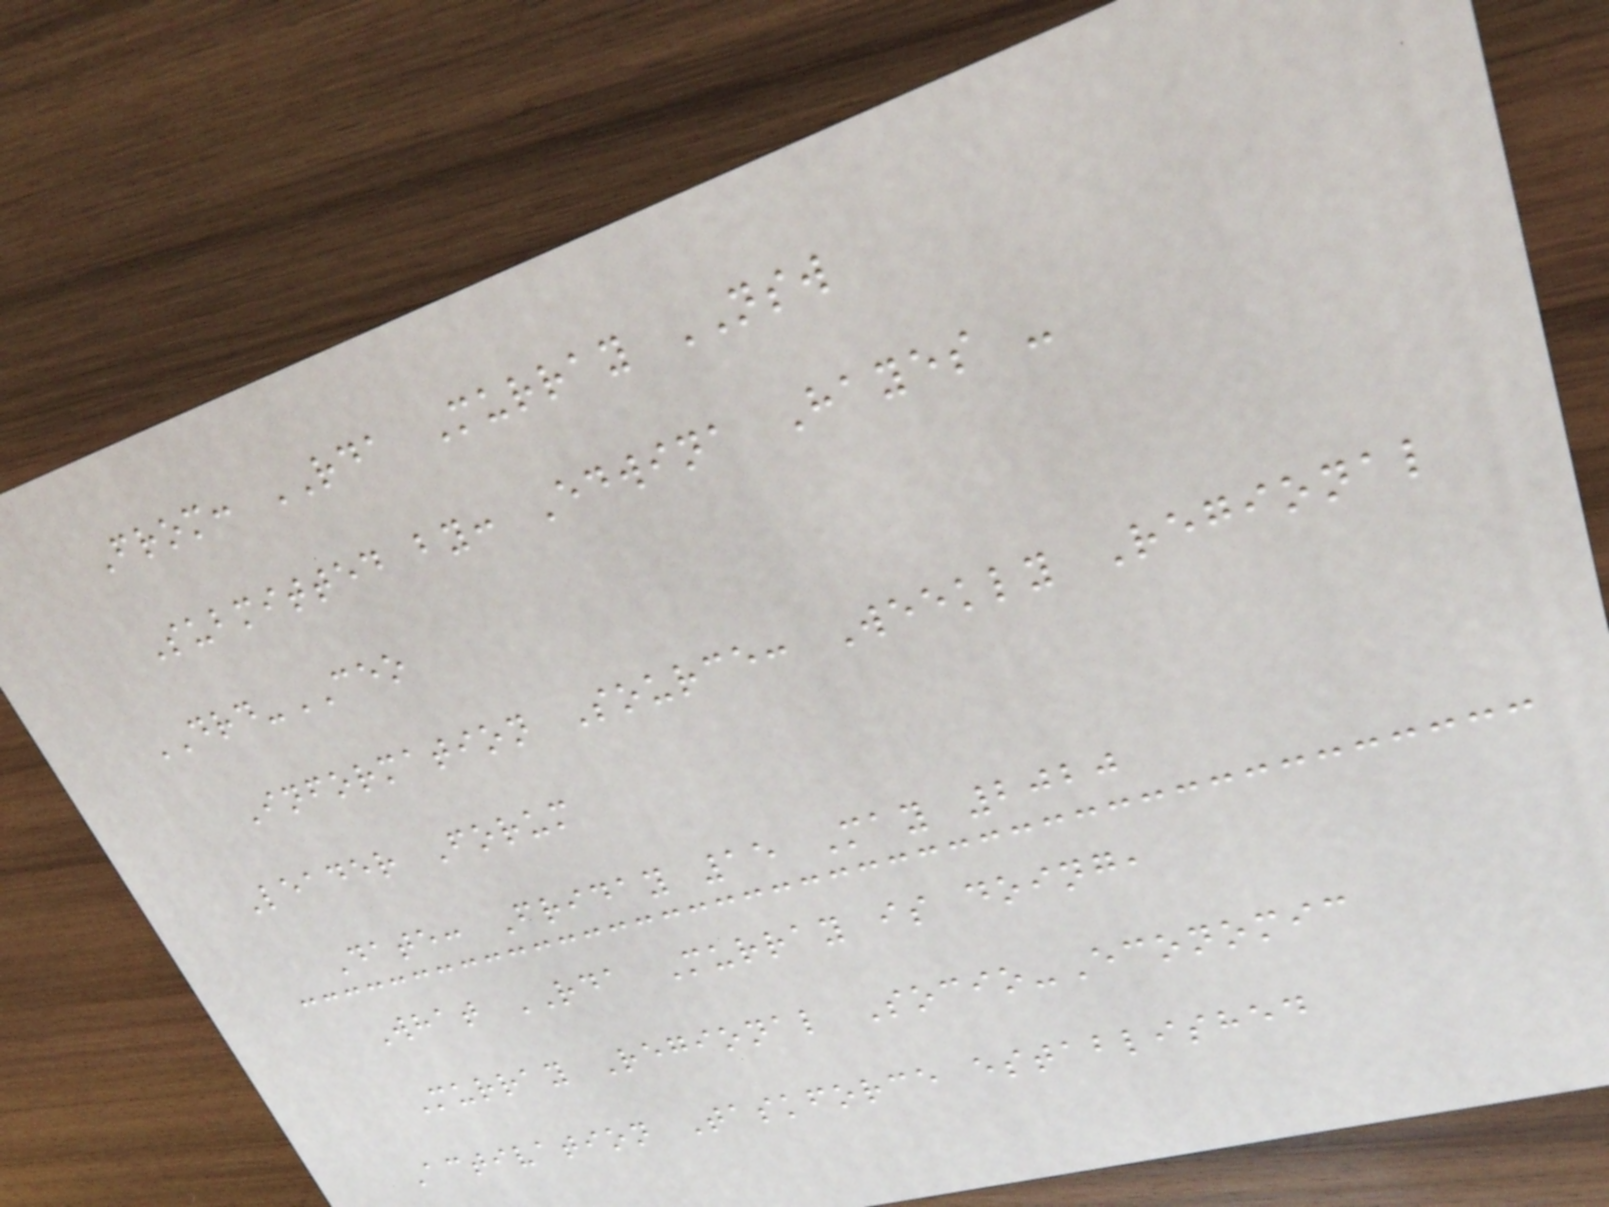From: RDA Murray NSW
Submitted by: Edwina Hayes -
DRD-CEO
Information Source: Weekly Regional
Leader Forum
Date: Friday 15 May 2020
What RDA Murray is doing,
Murray Regional Socio-Economic
Activation Taskforce established
